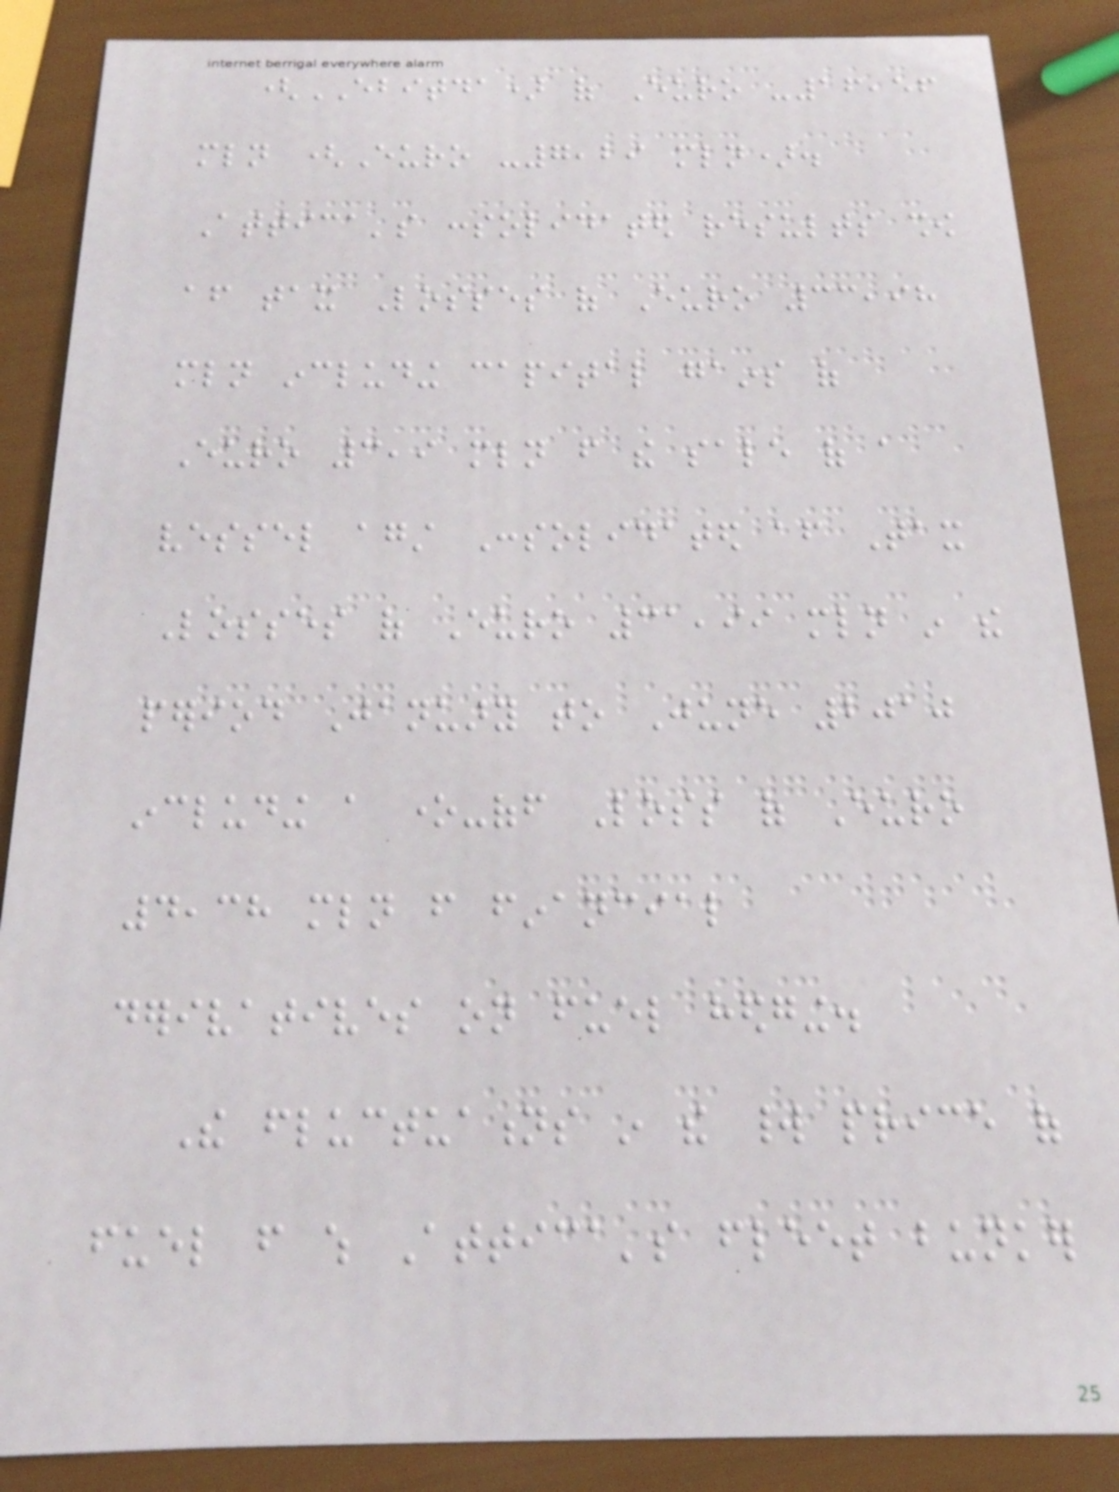(EBITDA) of Euro -16,56
mln (Euro -7,29 mln).
Attica's consolidated results show
after tax Losses of Euro 33,98
mln including capital gains of
Euro 3,9 mln from the sale of a
vessel against Consolidated after Tax
Losses of Euro 31,99 mln in the
period January to June 2010
including a one-off Loss of Euro
4,38 mln from financial
derivatives on fuel hedging.
The fluctuations in the world price of
fuel from which Attica's fleet bunker
